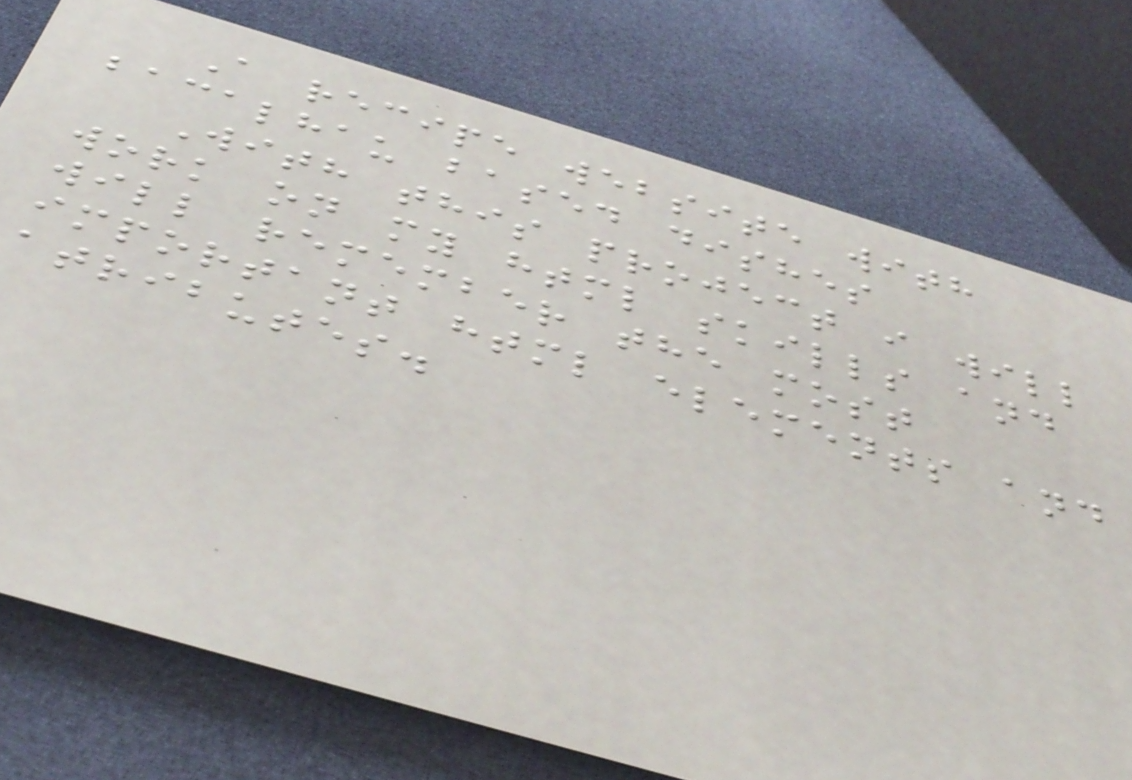A recipe website with
bacalhau based dishes
With this project i will
work on my html skills and
will remember the most
important html elements and
atributes.
